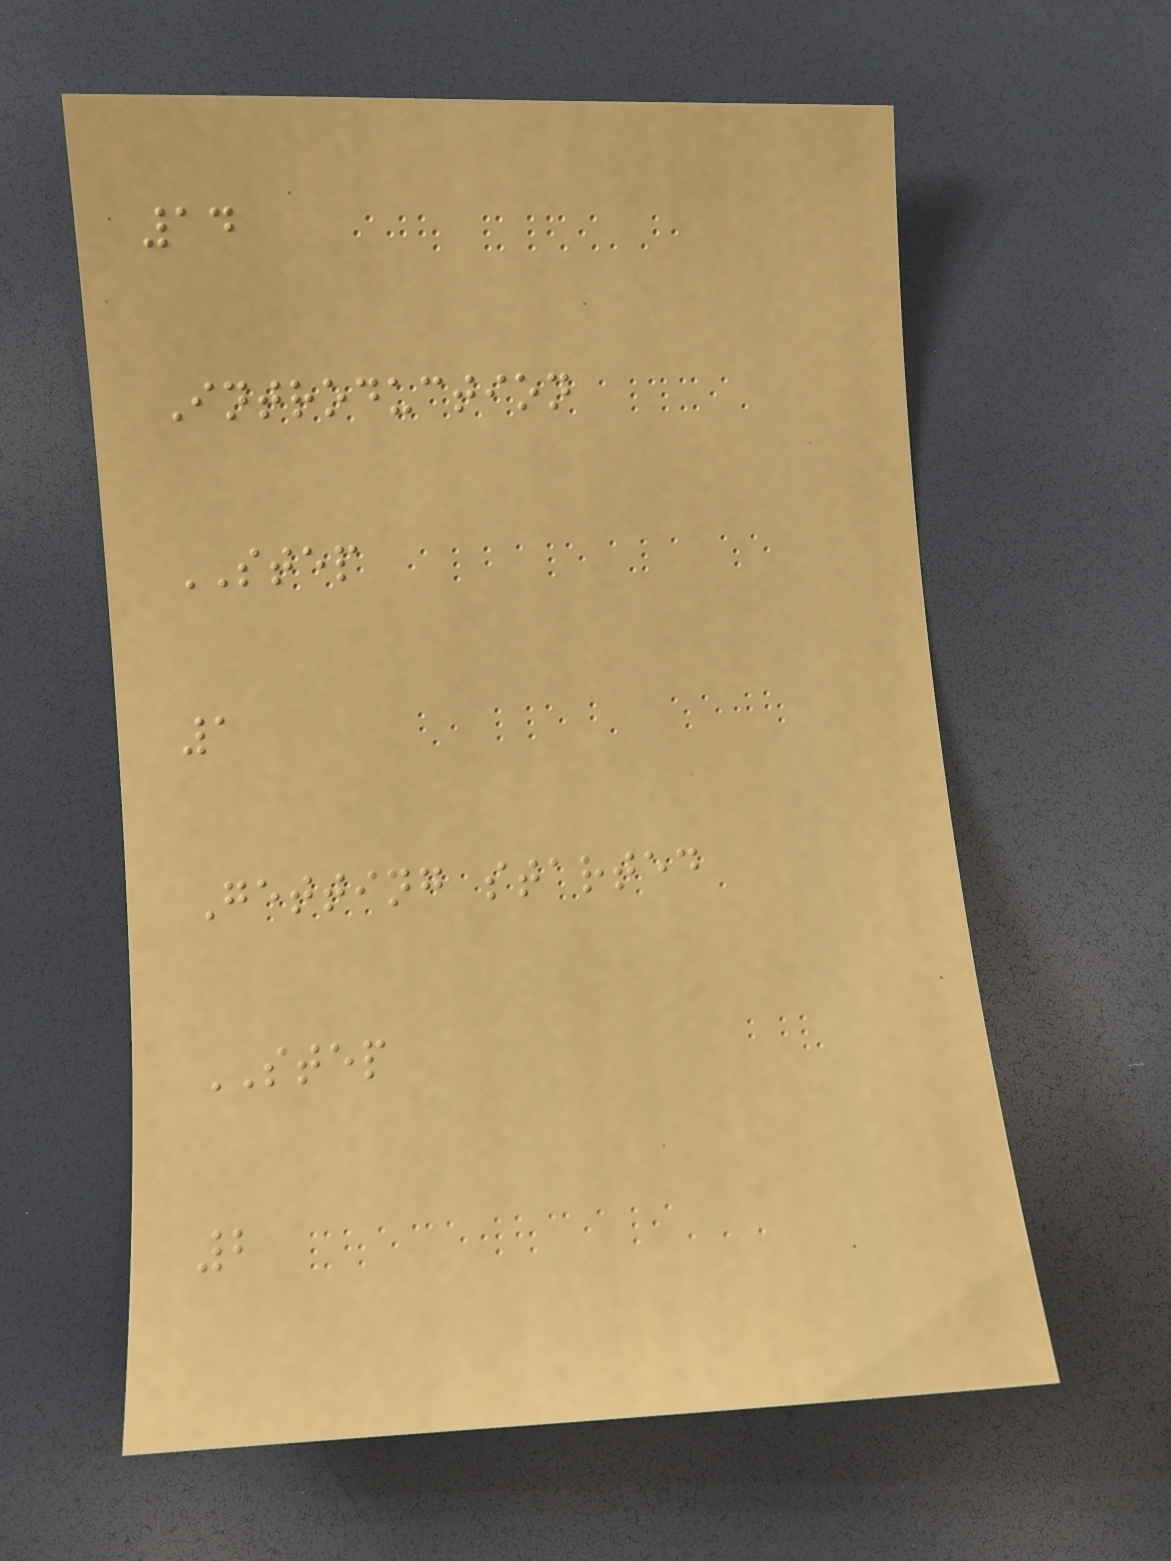14
Introduction
STEP
1
Getting started
STEP
2
